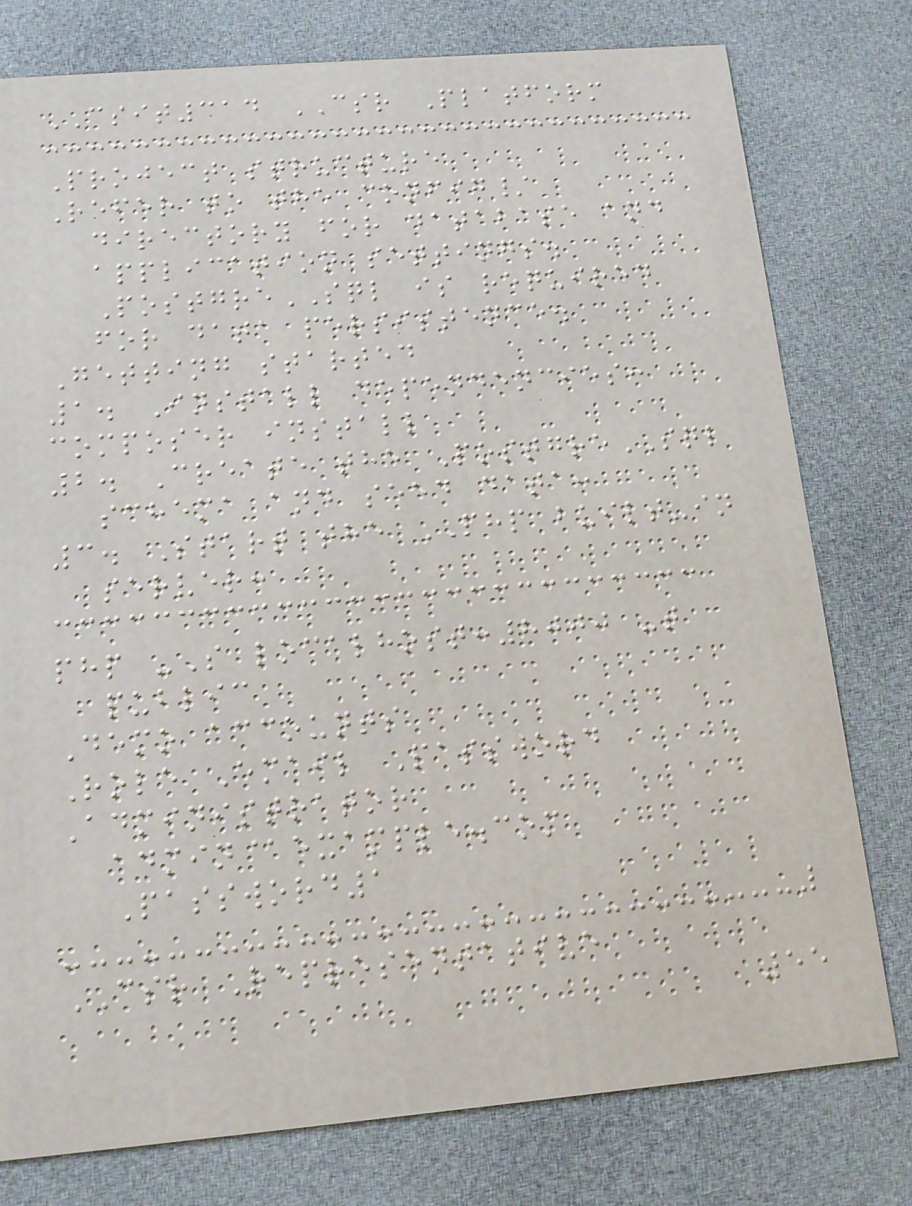CSIT314 CSR Platform
Project structure
Refer to the config/
directory for database and
application settings.
PostgreSQL is required
for data persistence.
Getting started
1. Install dependencies:
composer install
2. Create the PostgreSQL
schema and seed data:
3. Start the PHP built-in
server:
php -S localhost:8000 -t
public
Demo accounts
Role Email Password
Administrator
admin@example.com
Password1
CSR Representative
55
